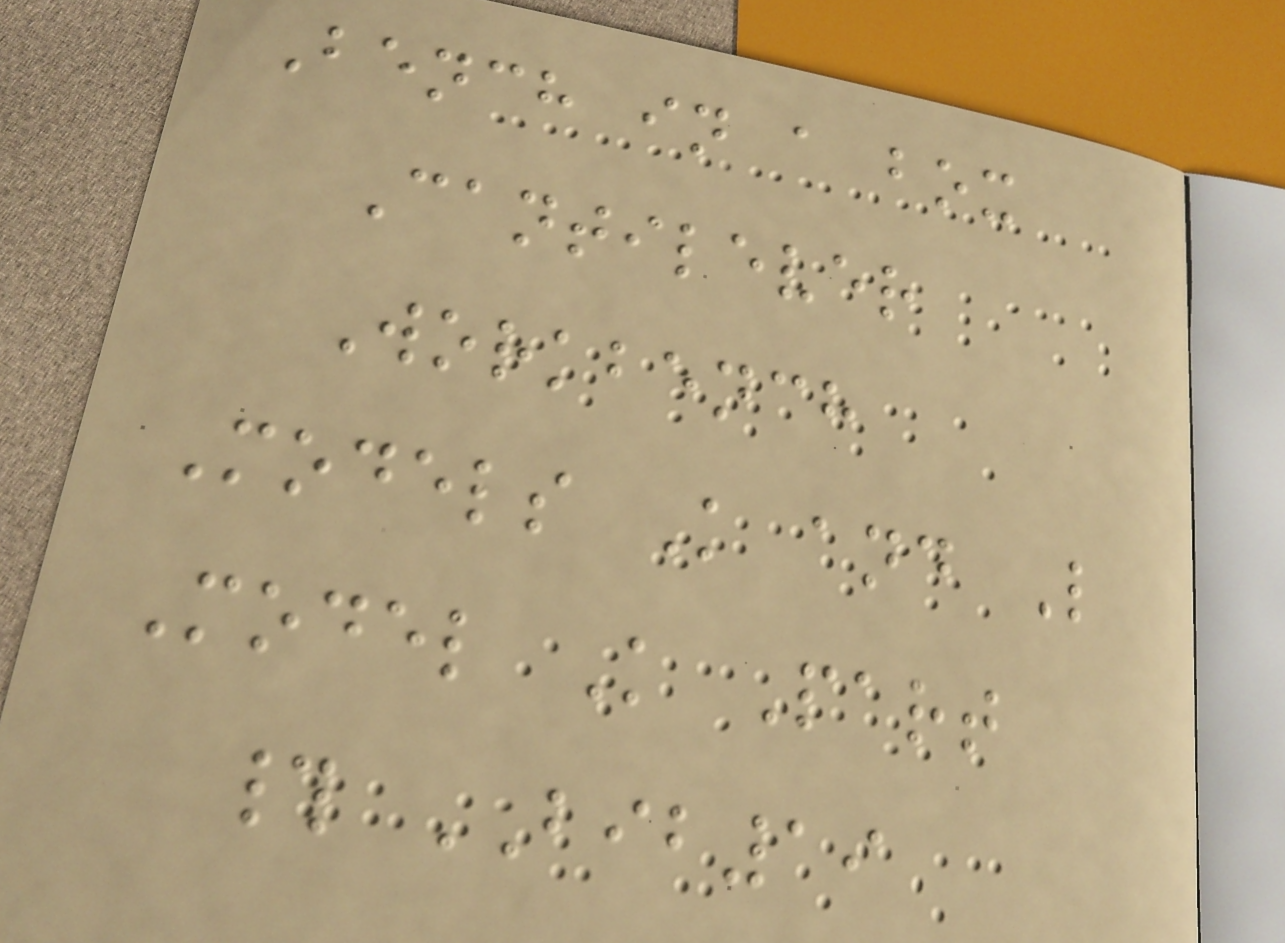Bench in a box
Cantilever
Workbench
Models K and L
Model K Part
# BIB19
